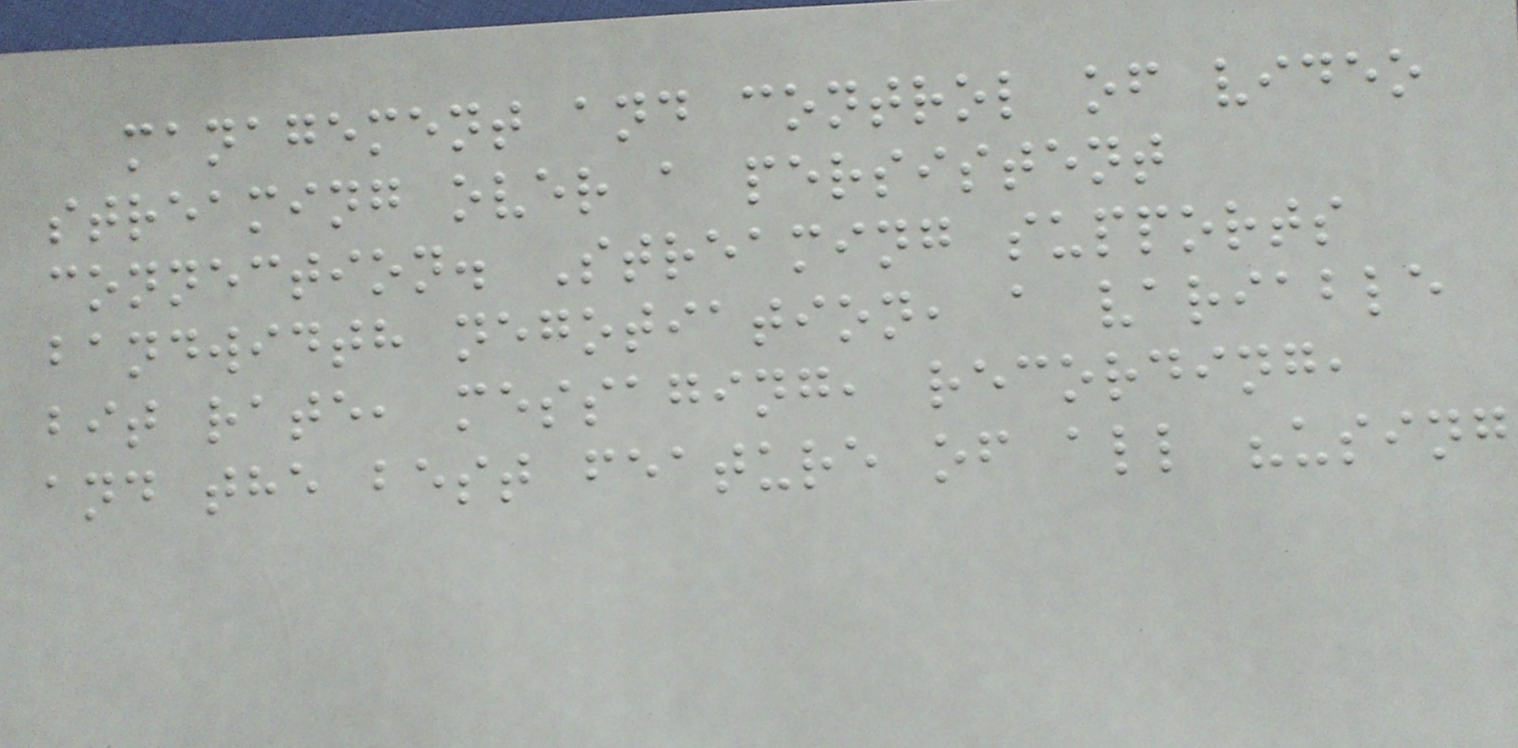management and control of video
streaming over a persistent
connection. Streaming supports
bandwidth negotiation, a variable
bit rate, messaging, recording,
and the best feature of all "using
